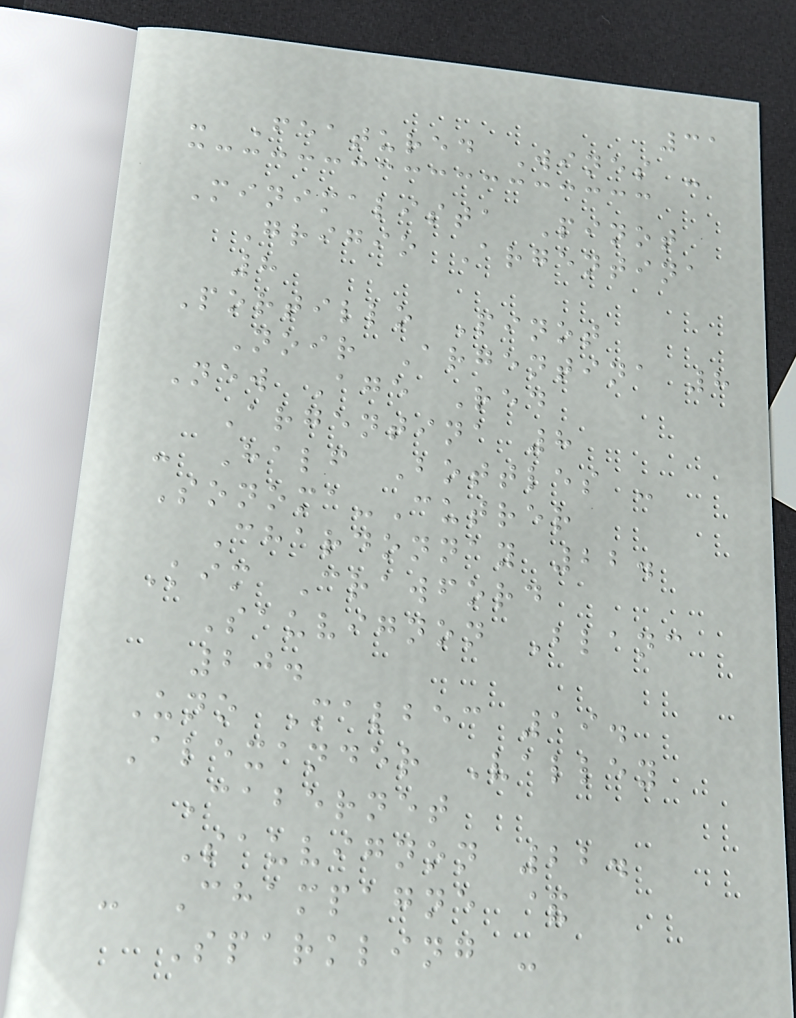31
- Featured Wines -
Minimalista Pinot
Grigio Argentina
8
Portillo Pinot
Noir Argentina 8
New Age Red
Argentina 8
- Half Bottles -
Sonoma-Cutrer
Chardonnay 22.
Kim Crawford
Sauvignon Blanc
20.
Uno Malbec 19.
Alexander Valley
Cabernet
Sauvignon 22.
- Champagne &
Sparkling -
